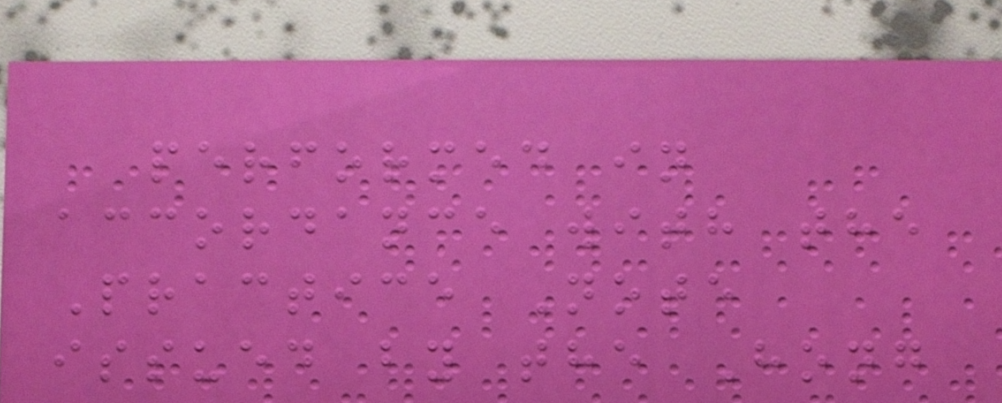performed in
accordance with the
Practice Note
issued by the Hong
